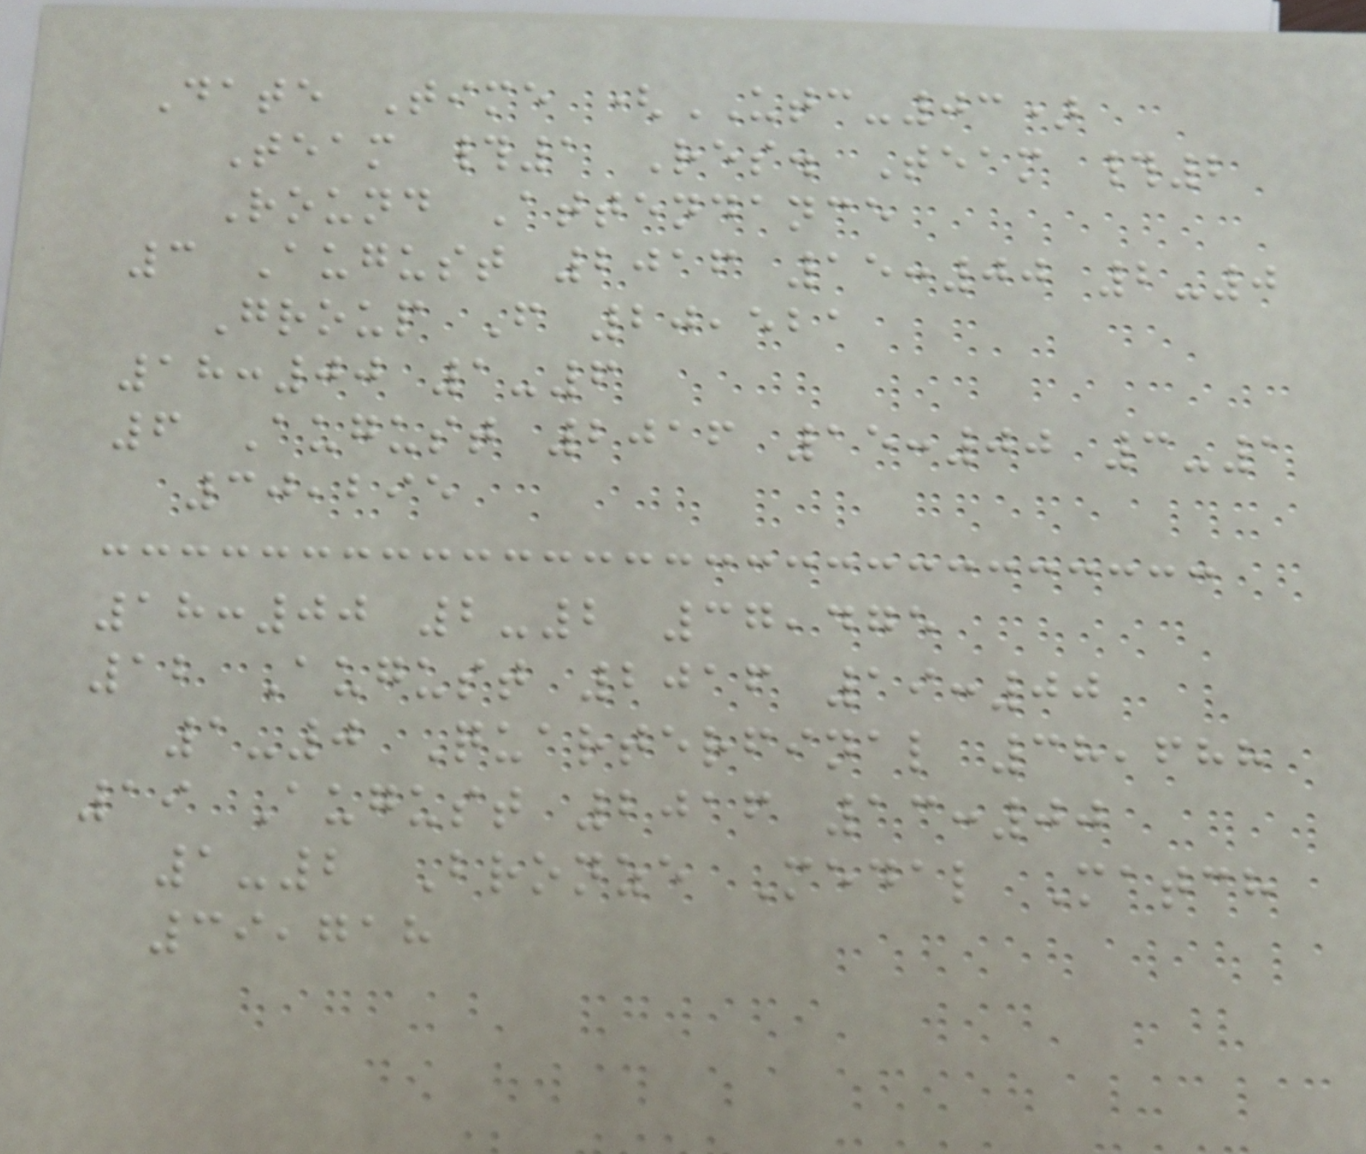Date Time (UTC-03)
Team #1 Res. Team #2
Round Attendance
3 August 2016 15:00 2-0
Group F 20,521
18:00 1-6
6 August 2016 15:00 3-1
30,295
18:00 2-2 37,475
12 August 2016 19:00
1-0 Quarterfinal 38,688
19 August 2016 13:00
1-2 Bronze Medal Match
39,718
